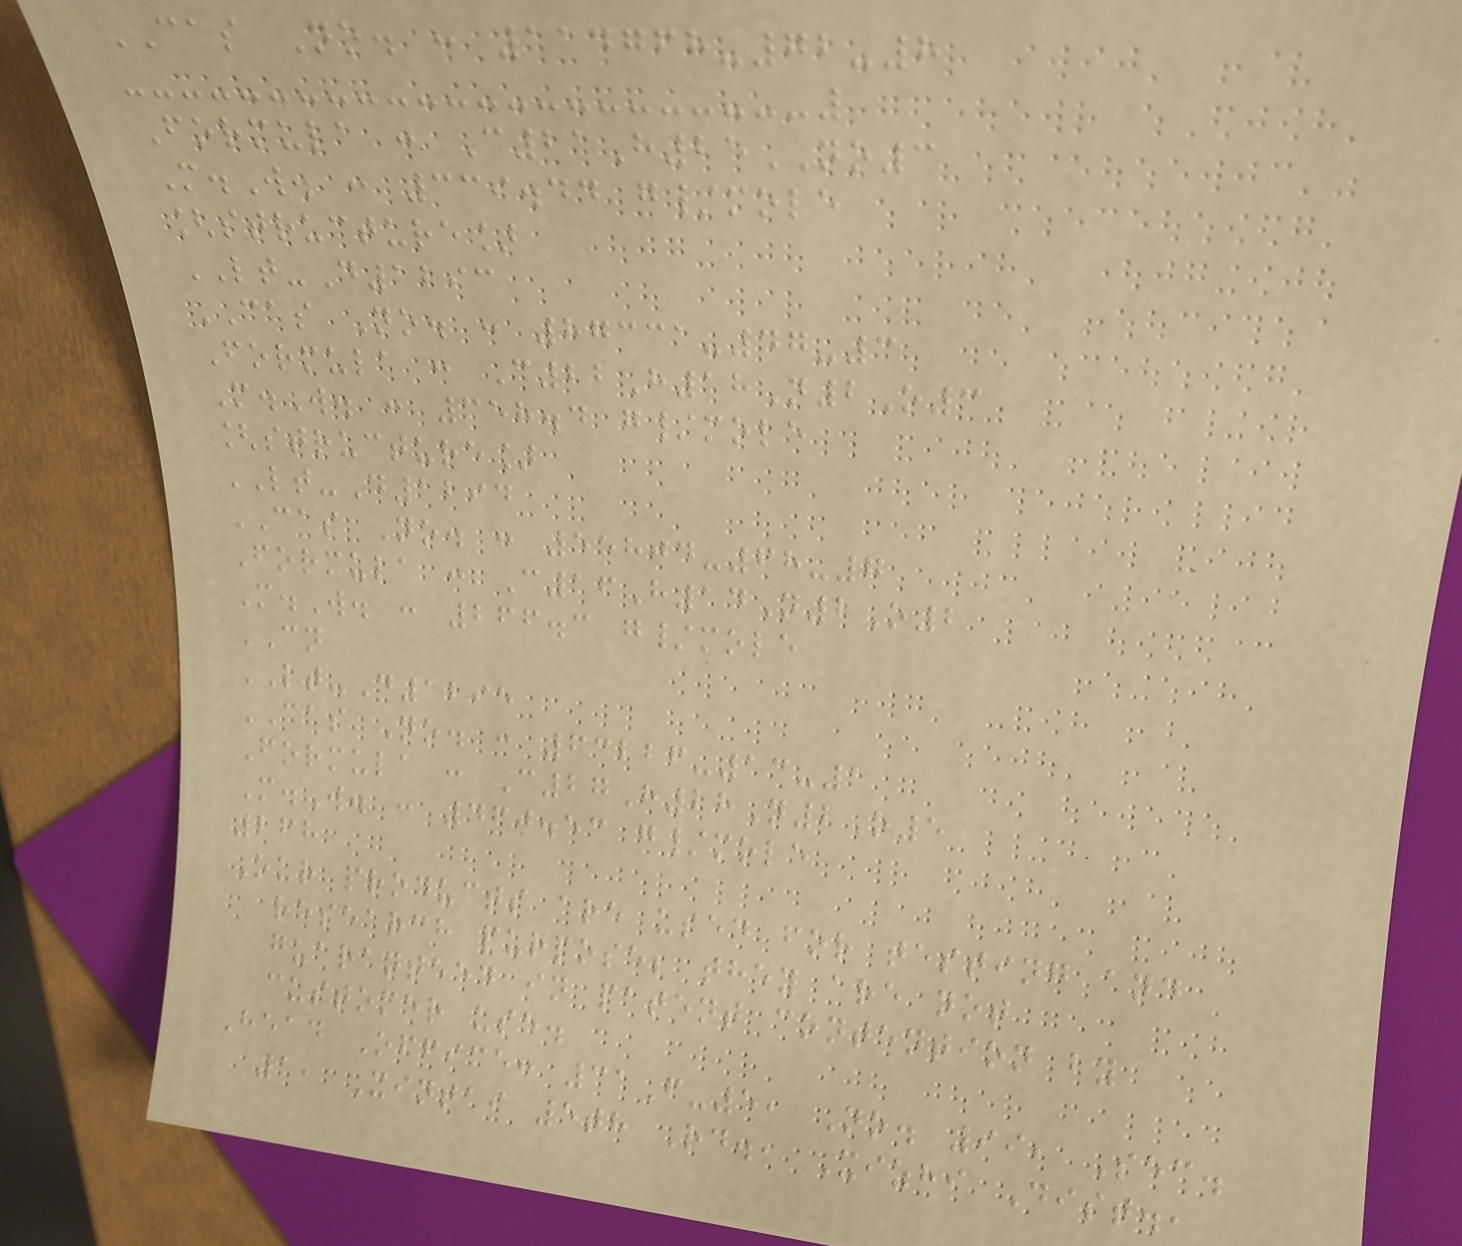CAS No. : 114768-72-8
Formula : C21H25NO3
M.W. : 339.44 g/mole
[structure]
LT-D1293
CAS No. : 87331-47-3
Formula : C22H18N2O3
M.W. : 358.4 g/mole
[structure]
LT-D1294
CAS No. : 55804-68-7
Formula : C16H14N2O2
M.W. : 266.3 g/mole
CN
LT-D1295
CAS No. : 63226-13-1
Formula : C27H28N2O5
M.W. : 460.53 g/mole
268
Our products are used for testing and
research purpose; they are not
guaranteed in patent contention by
customer use.
Head Office: 31F-5, No. 99, Sec.
1, Xintai 5th Rd., Xizhi Dist.,
